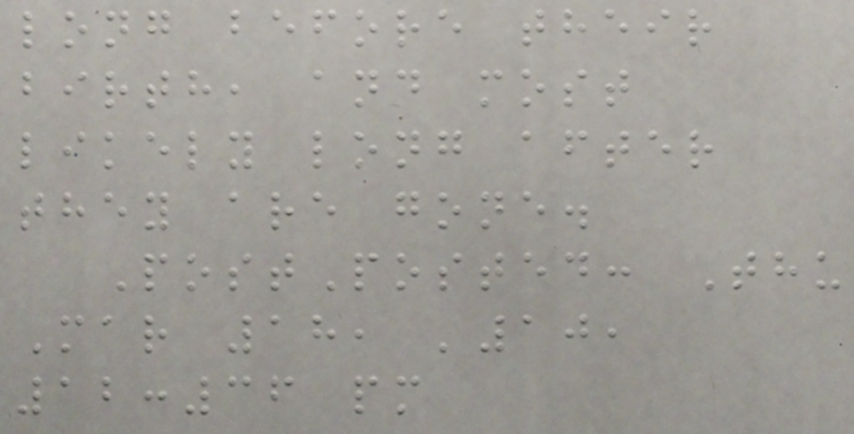long before their
birth, and most
likely long after
they are gone.
PostPosted: Thu
Mar 18, '10,
12:36 pm
